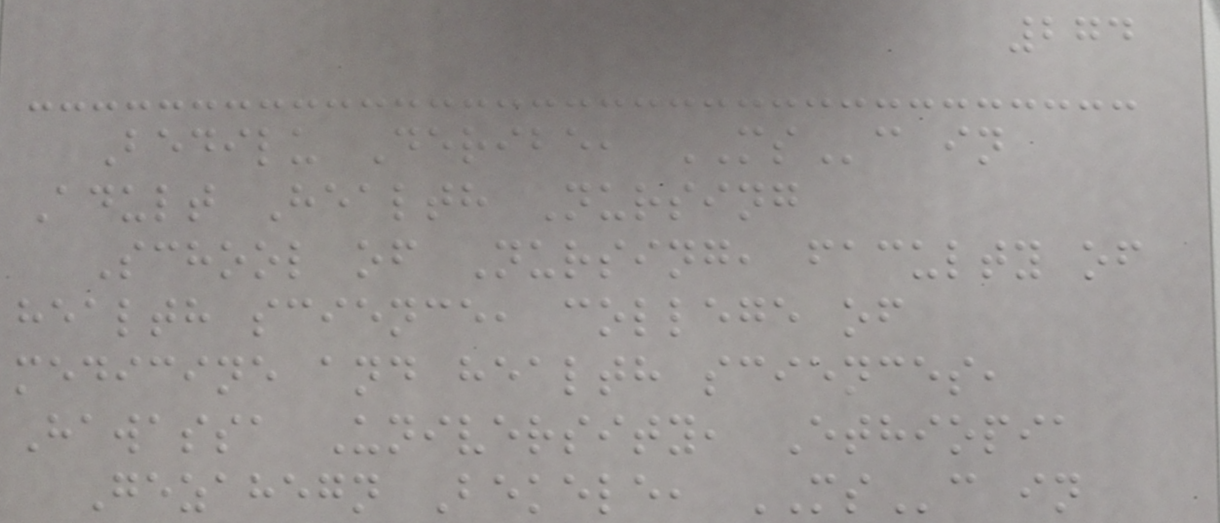274
Bedilu Deribe, MSc in
Adult Health Nursing
School of Nursing, faculty of
health science, college of
medicine and health sciences,
Hawassa University, Ethiopia
Gezahegn Bekele, MSc in
